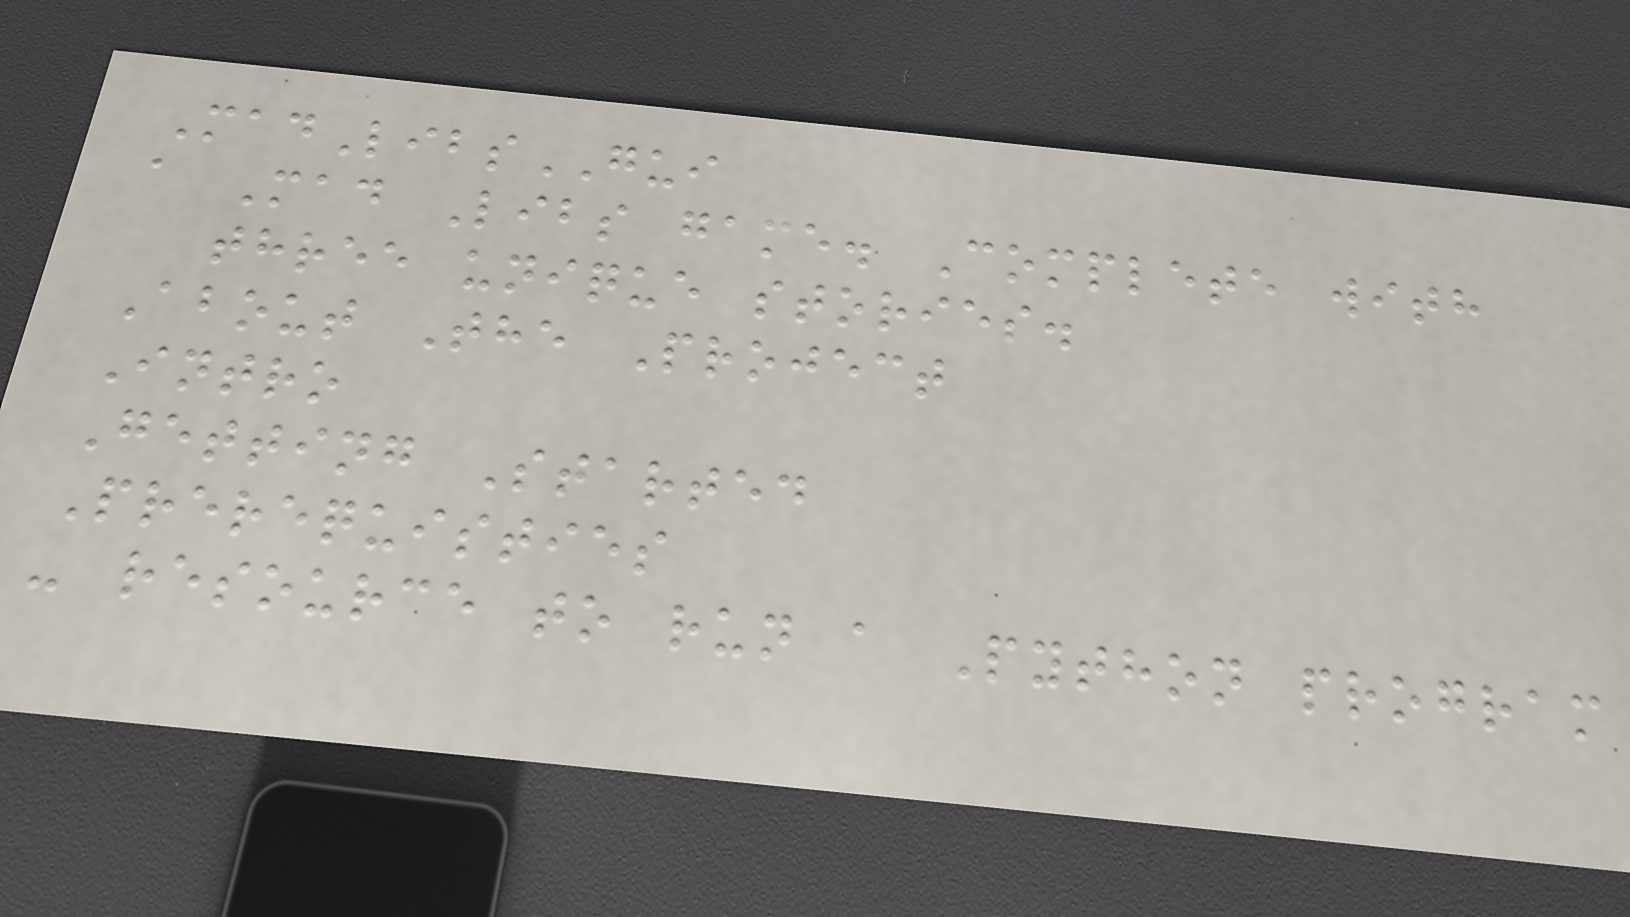MadLibsGUI
a Mad Libs game. Complete with
three unique stories.
About The Project
Intro
Getting Started
Prerequisties
- resource to run a Python program
